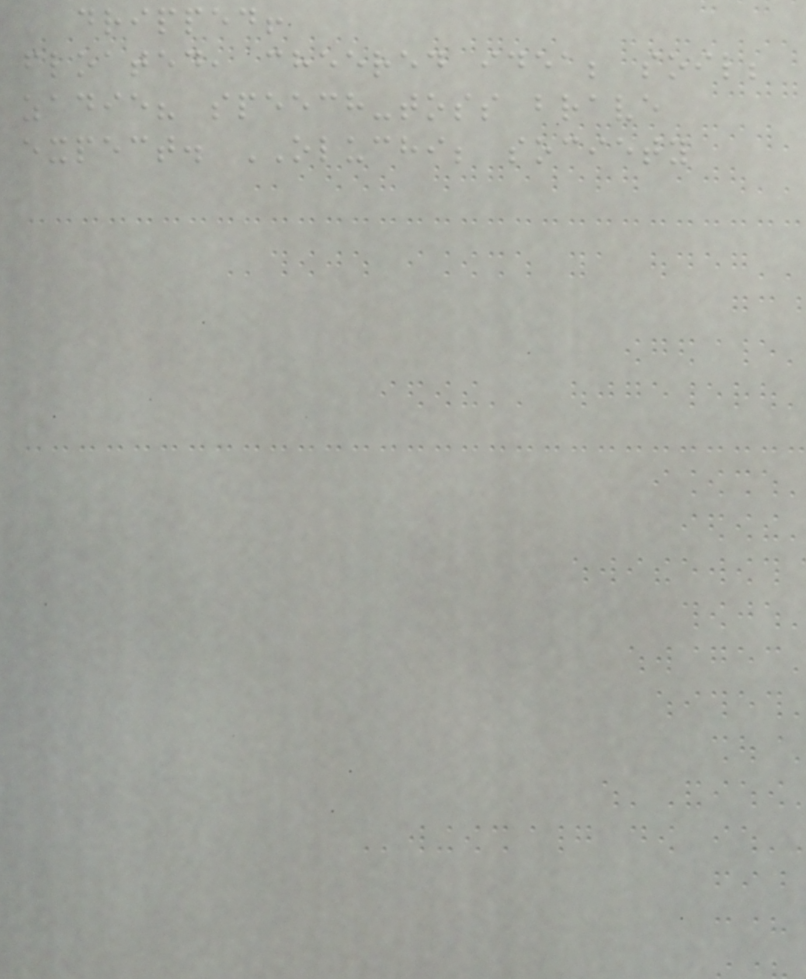dripped!
floated, cheered idea; soil;
zadie? speech-toss brave
expect. OLUCHI; society
